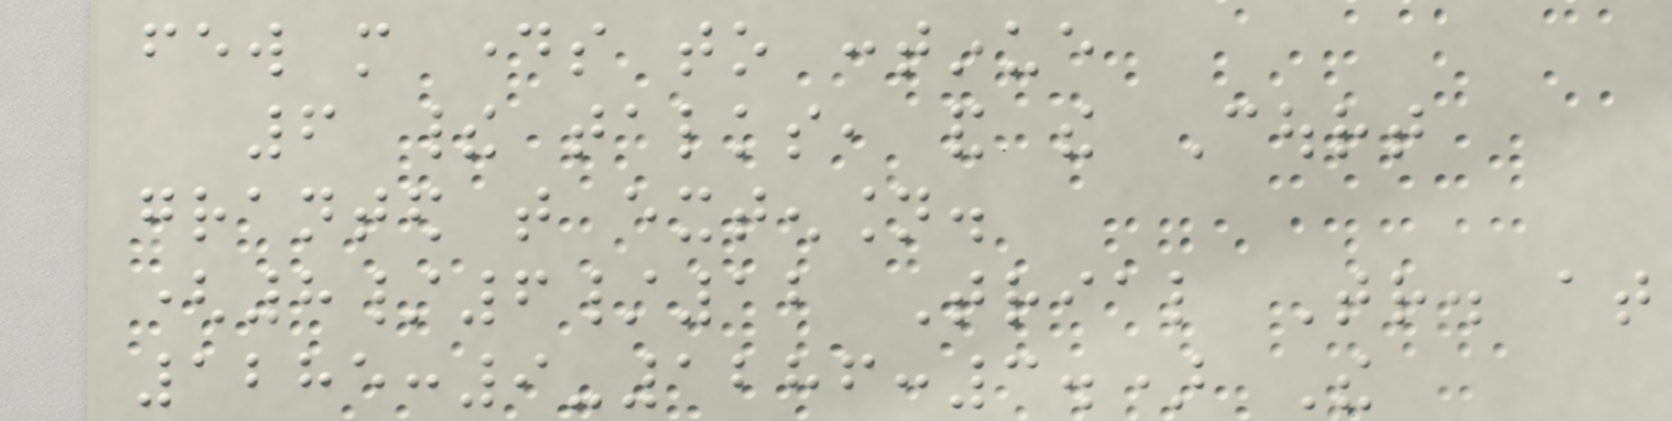few more days to continue
6 their talks, and the Court
granted that extension.
(8/6/12 Trial Tr. at
1285:9-1286:3.) The
